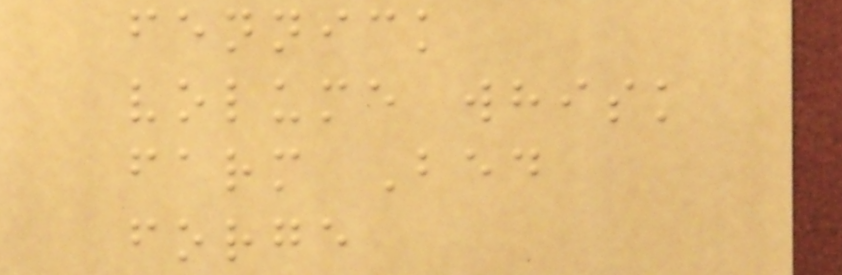fennick
volume whisk
farm Bed
forge
